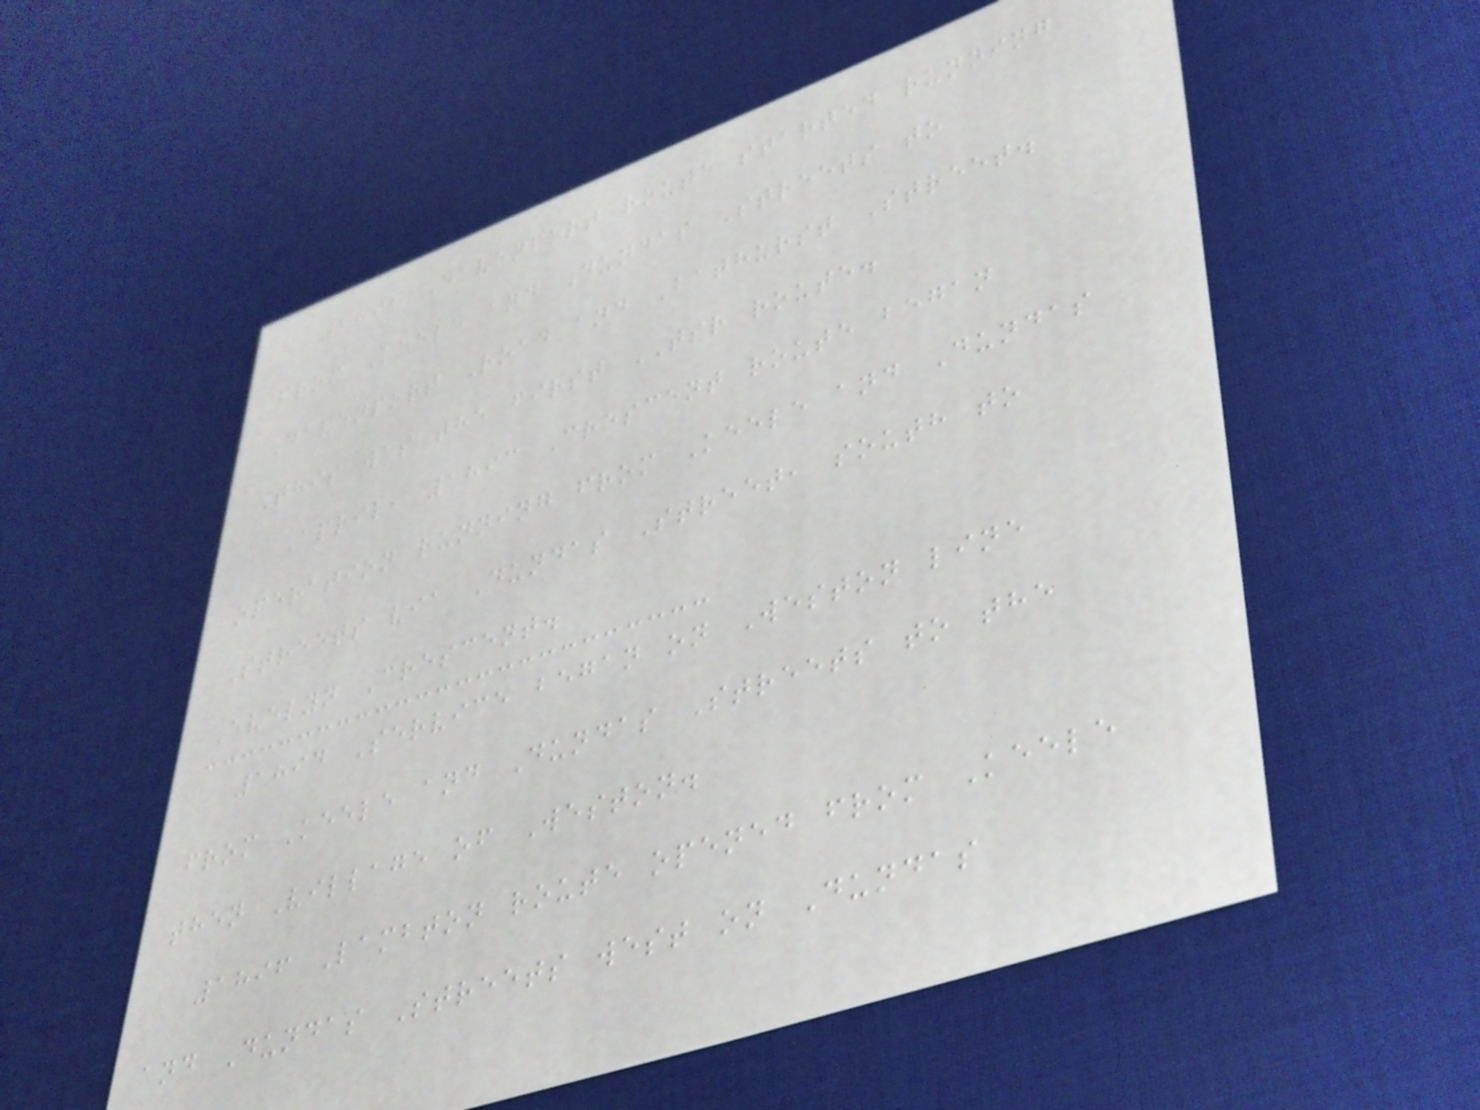1892 Davenport route started running
from Keele and Dundas Streets to
Davenport Road and Bathurst Street.
This was the first TSR route.
April, 1893 Crescent route began
operation running from Keele and Dundas
Streets via Dundas Street, south to
Evelyn Crescent.
1894 Service began on Weston line
from Keele and Dundas Streets to the
then Village of Weston.
1896 Lambton route opened from Keele
and Dundas Streets west on Dundas
